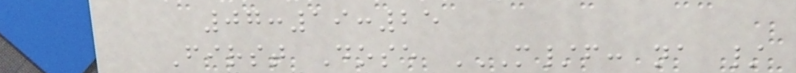07:19:25
First Dose M/F: NA /
